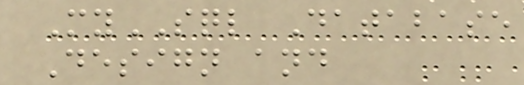MySQL Database
Design and
